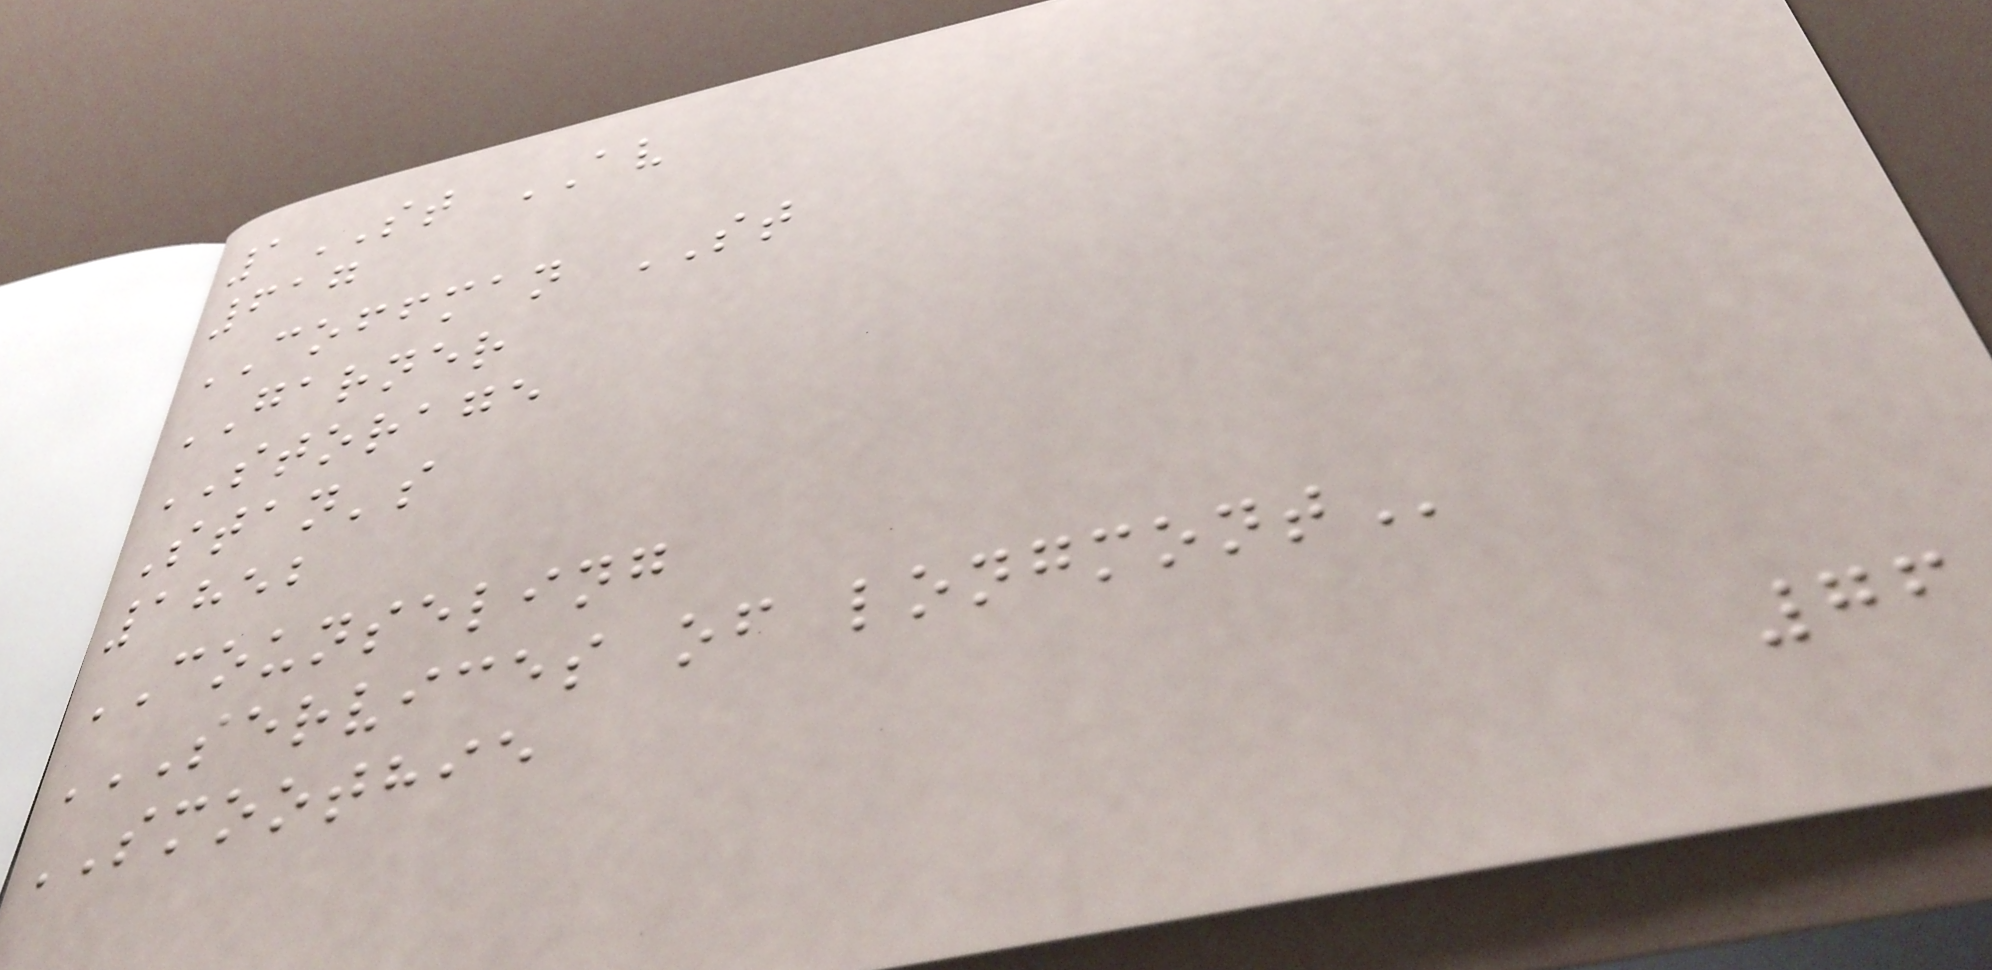1ST AV
617
COFFMAN ST
GARNER
STORAGE
Stan's
1852
COUNSELING
SERVICES OF LONGMONT
SMOOTHIE
76
